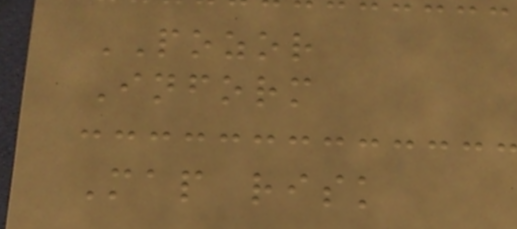POZOR
Inform
Map risk
